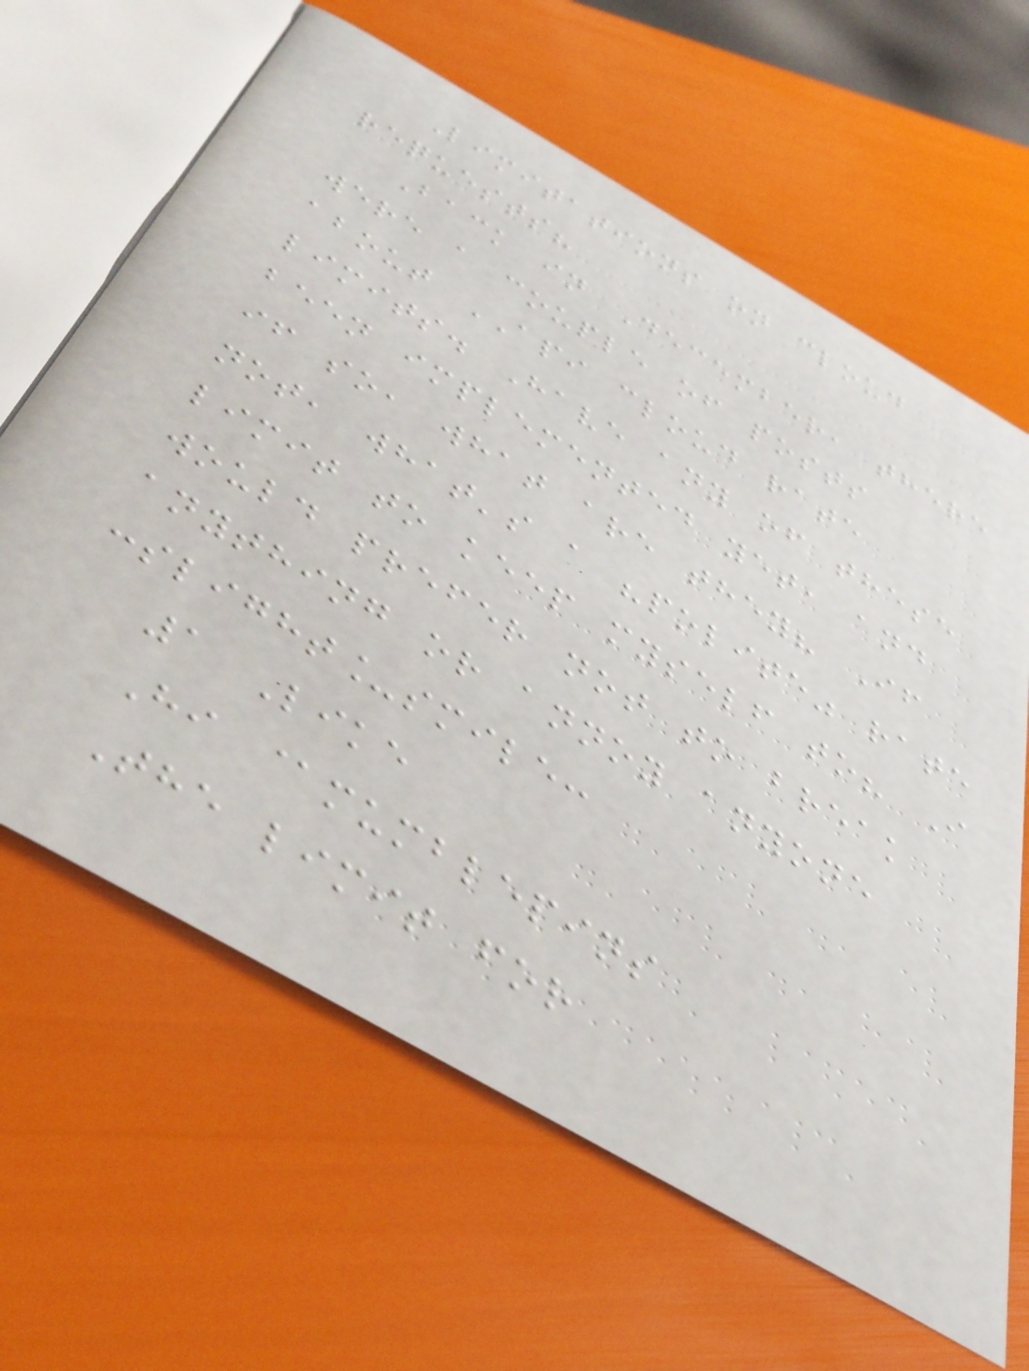Limitations on cloud
requests?
Back in December, there
were a couple of posts
about API cloud rate
limits. Have any of these
been implemented yet, and
if so, what are they? If
not, what's a "polite" rate
limit to keep myself to? I
would prefer not to break
anything or annoy anyone
:slight_smile:
1 Like
Hi @mumblepins
The limit for
